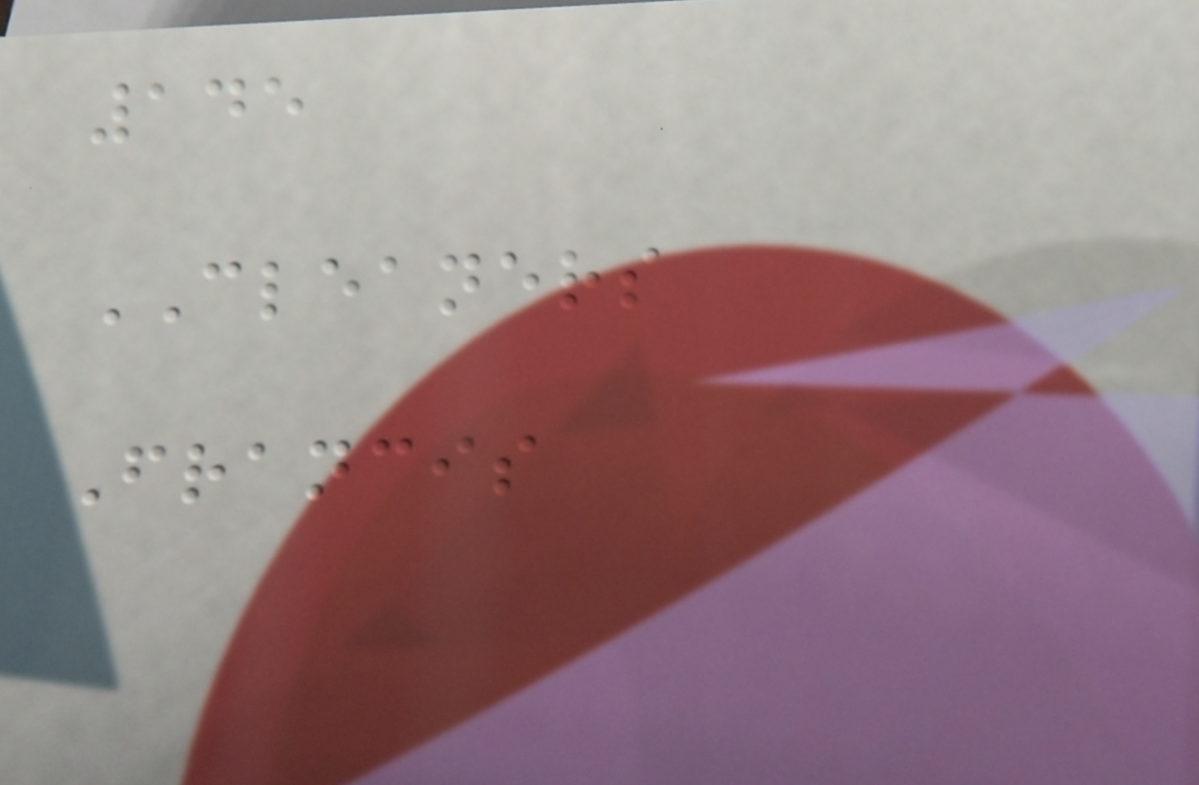145
CLEANERS
Francis
